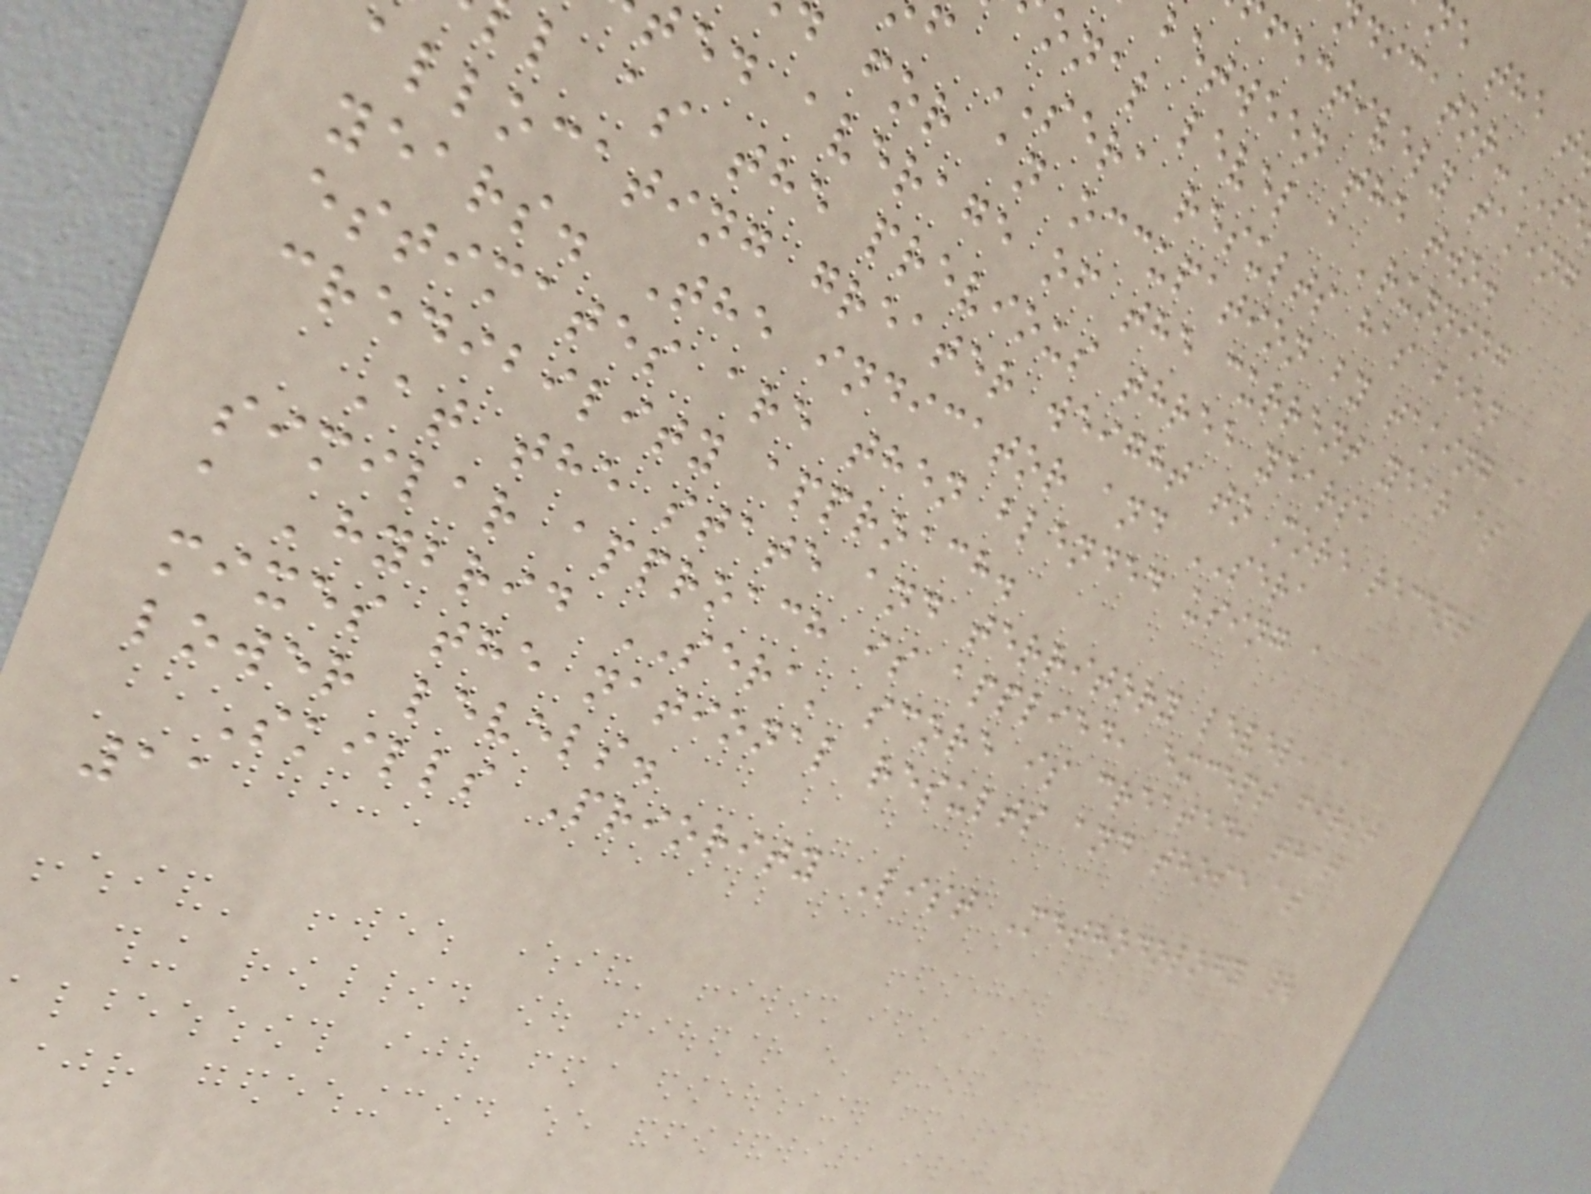fectively taking
between the two.
onal level a 'running
f SERA results has been
d for an occupation by taking a
ed average of the current year as
l as the previous three years,
allocating greater weight to more recent
years. The indicator and SERA
estimates are then blended using a
credibility approach.
At the state and territory level, a
similar approach is applied, except first
a 'hybrid SERA' score is created, that
mixes the national results and those at
lower levels.
Skills Priority List Methodology |
11
